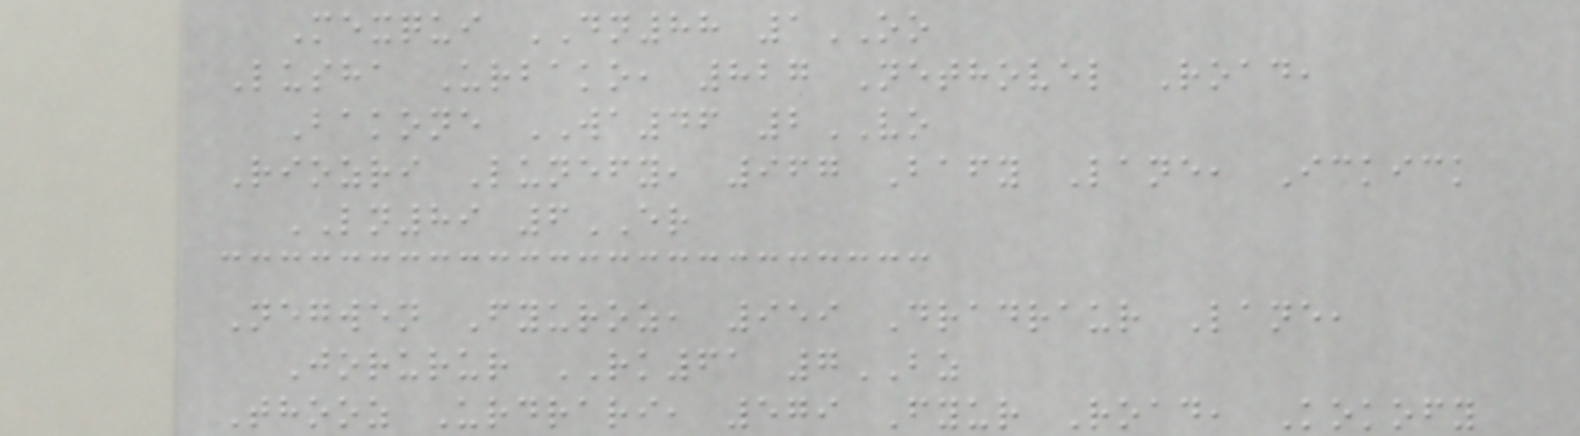Mexqui DN88 1OO
Lusha Urbako, 827 Nethovel Road,
Bakone WA46 2VO
Riozri Lunefy, 967 Bafy Lane, Ickick
LN89 6ER
Negwen Fyuroz, 959 Dradraur Lane,
Jorurur RK61 7BZ
Thooz Urdrari, 579 Fyur Road, Kokofy
